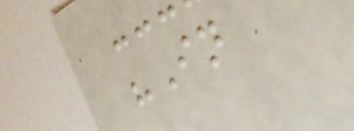"In
